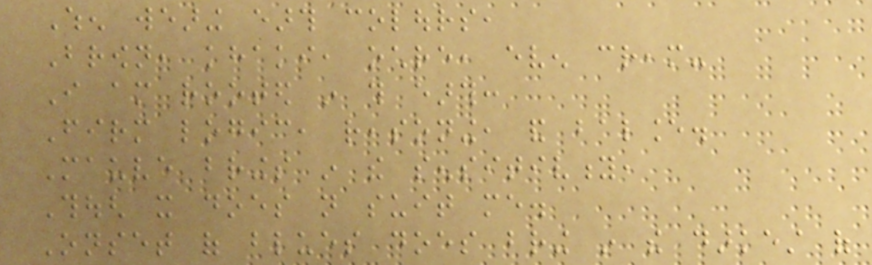When wearing earth colours,
Brown, khaki, ochre, even cream-
I am rooted in this earth:
Firm logic, reasoning, and balance.
Mauve brings in the sensitivity,
Though it does not suit me.
Onset of blues does bring in the darkest of
